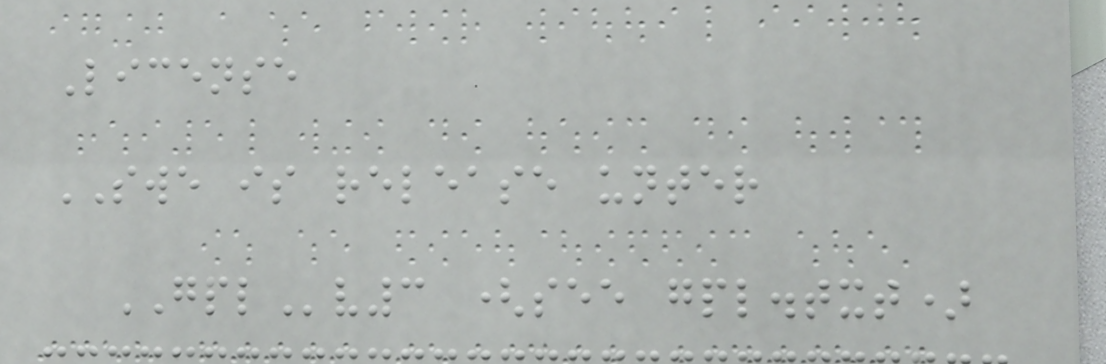License
SWE is release unter
GPLv3 (see gpl.txt)
